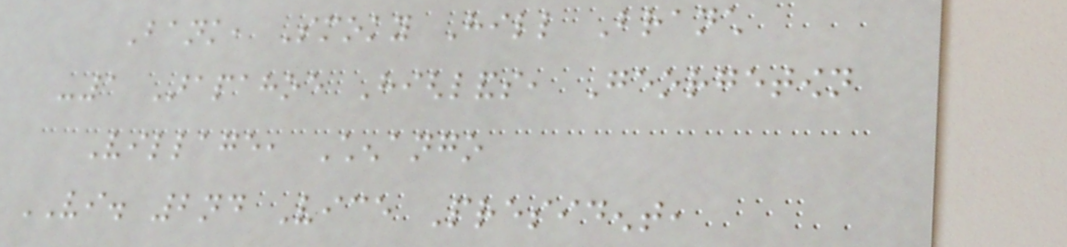Bank, Smoky Hill Branch
-1 Arapahoe Highlands, Georgetown
Village, Chenango
VI. 2nd Vice President,
